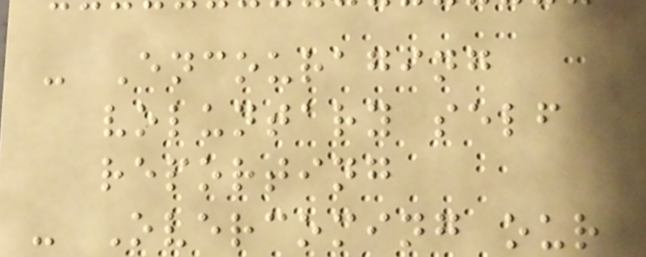- Encouraging
voluntary self
reporting
- Overcoming our
